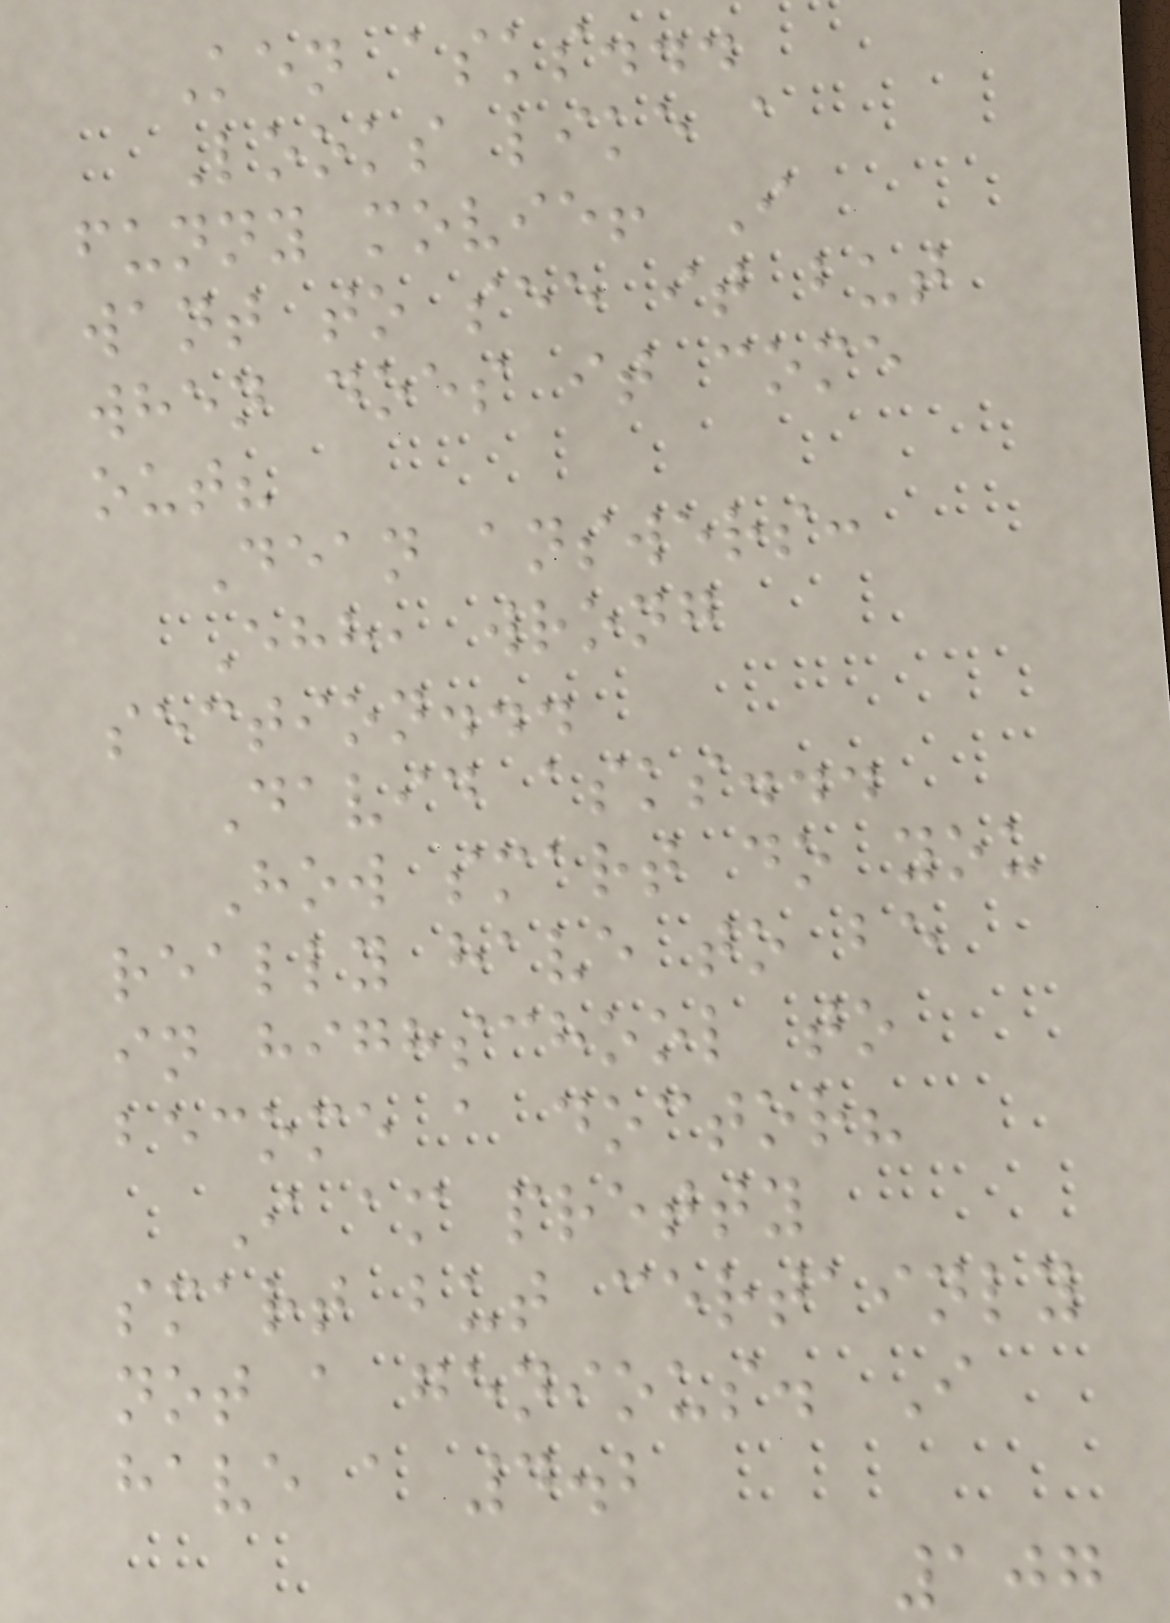Ken asks...
Looks like a
funny movie! I
want to see it but
when does it come
out?
Dean answers:
Ehh, wrong
section...
David asks...
How smart do you
really have to be
in highschool to
become a doctor?
I am pretty
smart but certainly
not a genious. I
have a 4.2
107
